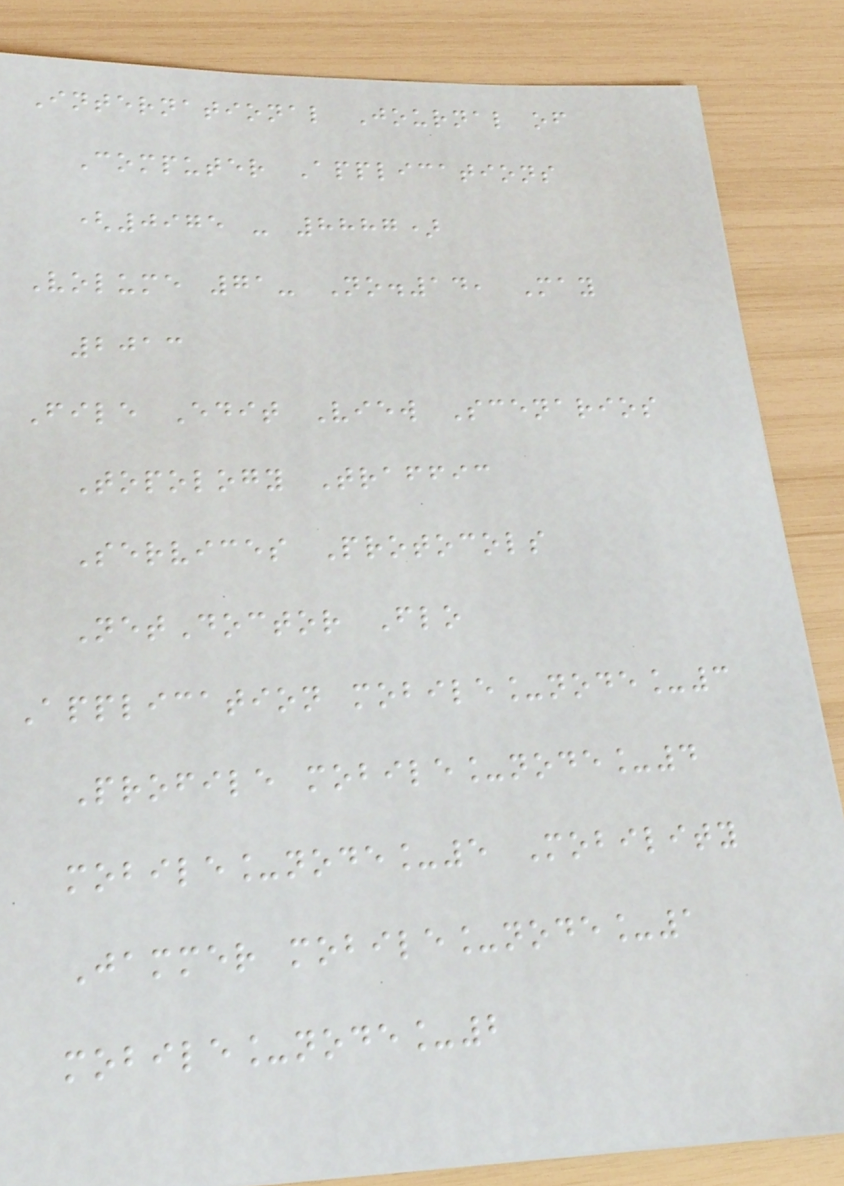International Journal of
Computer Applications
(0975 - 8887)
Volume 71- No.14, May
2013
File Edit View Scenarios
Topology Traffic
Services Protocols
NetDoctor Flo
Application mobile_node_3
Profile mobile_node_4
mobile_node_5 Mobility
Jammer mobile_node_1
mobile_node_2
